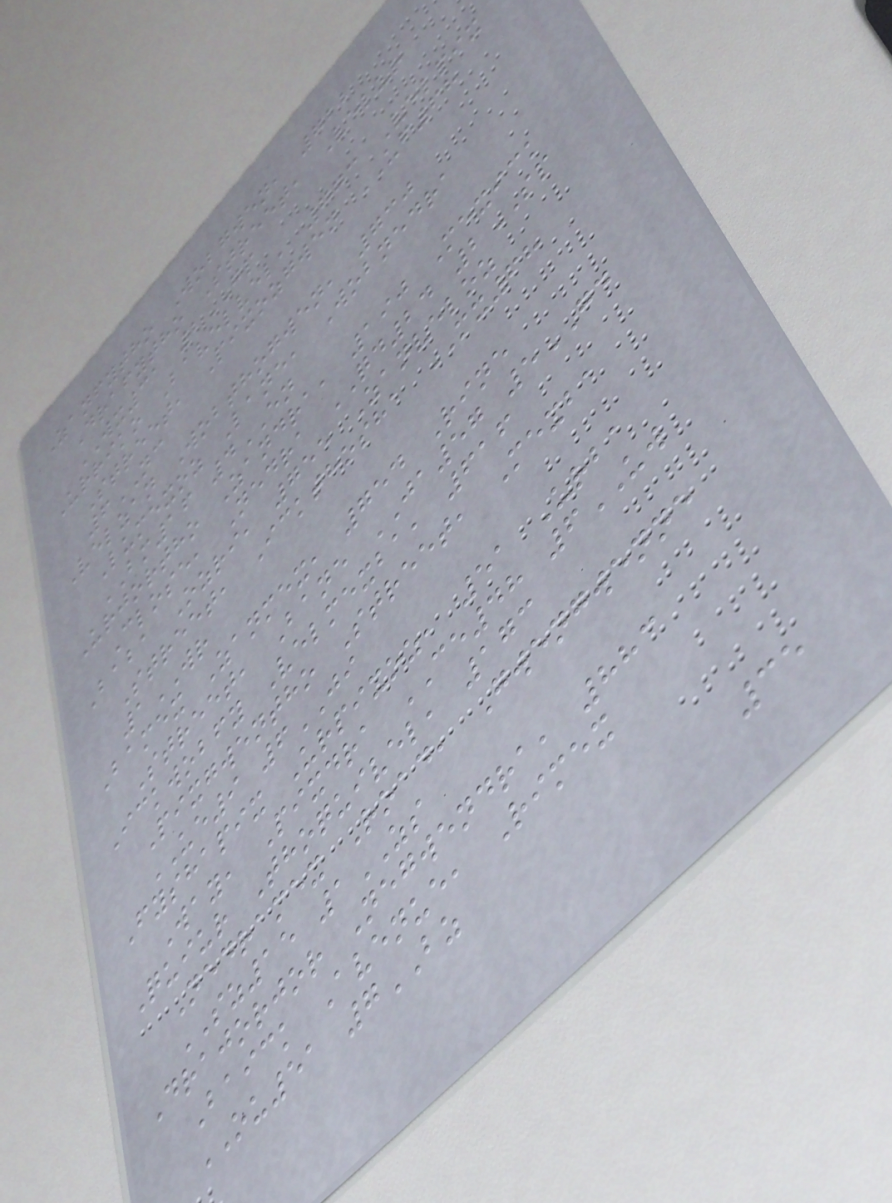Zanfytho Wobgwen, 722
Drafytho Street, Velur
WX31 2GP
Urriko Bavelvel, 773 Velpix
Street, Pixozgwen UF68
6NC
Velzan Wobthogwen, 730
Lumexoz Lane, Wobnedra
BM16 4EN
Urjortho Zandra, 190 Mexick
Close, Nedra QD24 2SP
Baba Ozri, 755 Zanveloz
Street, Ickthosha MX68
1WR
Bamex Zanmex, 754 Rine
Street, Bane JA57 5GD
Ickwobfy Velmexba, 616
Pixgwentho Street, Mexba
UE9 6JI
Fyshapix Urpixoz, 51 Urba
Way, Pixdra CE48 6UW
Quiur Thoquivel, 173
Nedramex Road, Gwengwenne
SZ15 1ZS
Drajorjor Negwendra, 883
Baick Avenue, Rimex
OU51 7BZ
35
